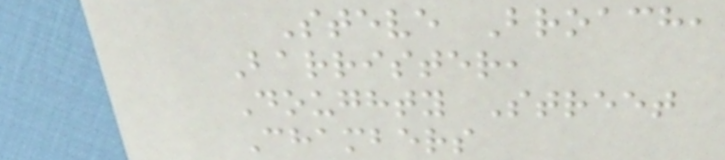Steve Broach,
Barrister,
Doughty Street
Chambers
